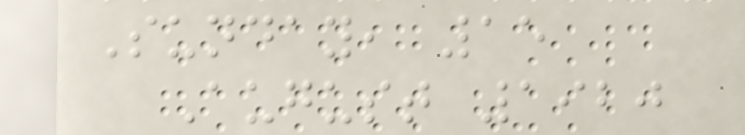Sunday, 15
August 1920
